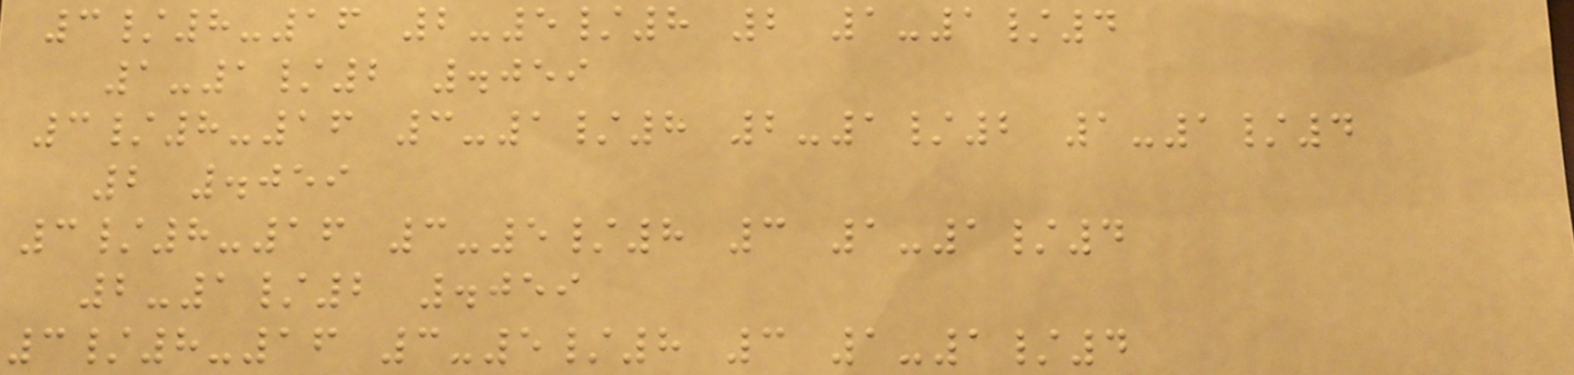3/8-16 2-5/8 2 1-1/4
1-1/2 .059
3/8-16 3-1/8 2-1/2 1-1/4
2 .059
3/8-16 3-5/8 3 1-1/4
2-1/2 .059
3/8-16 3-5/8 3 1-1/4
